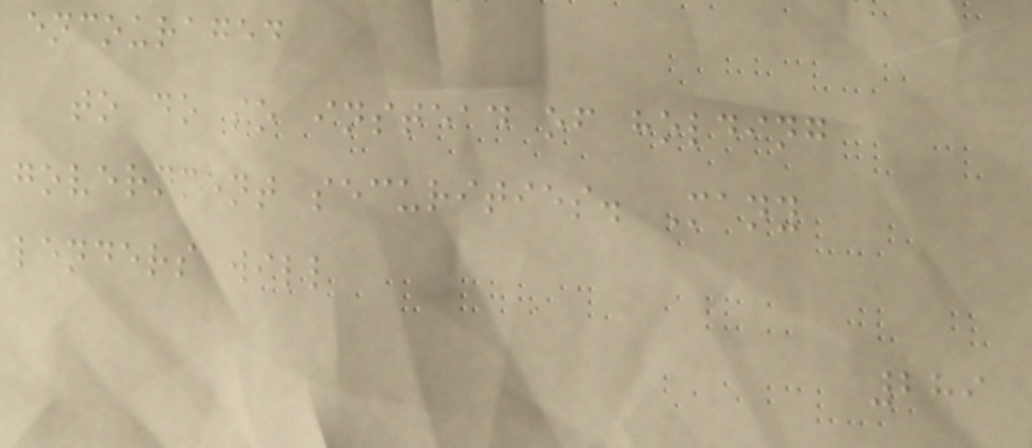encouraged
to do so instead of holding
government securities. Many
lenders will
289
